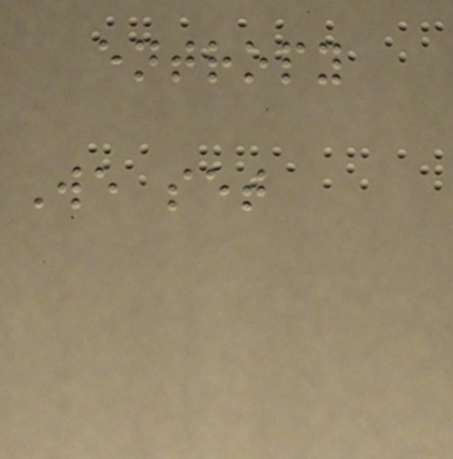entropy
We set
